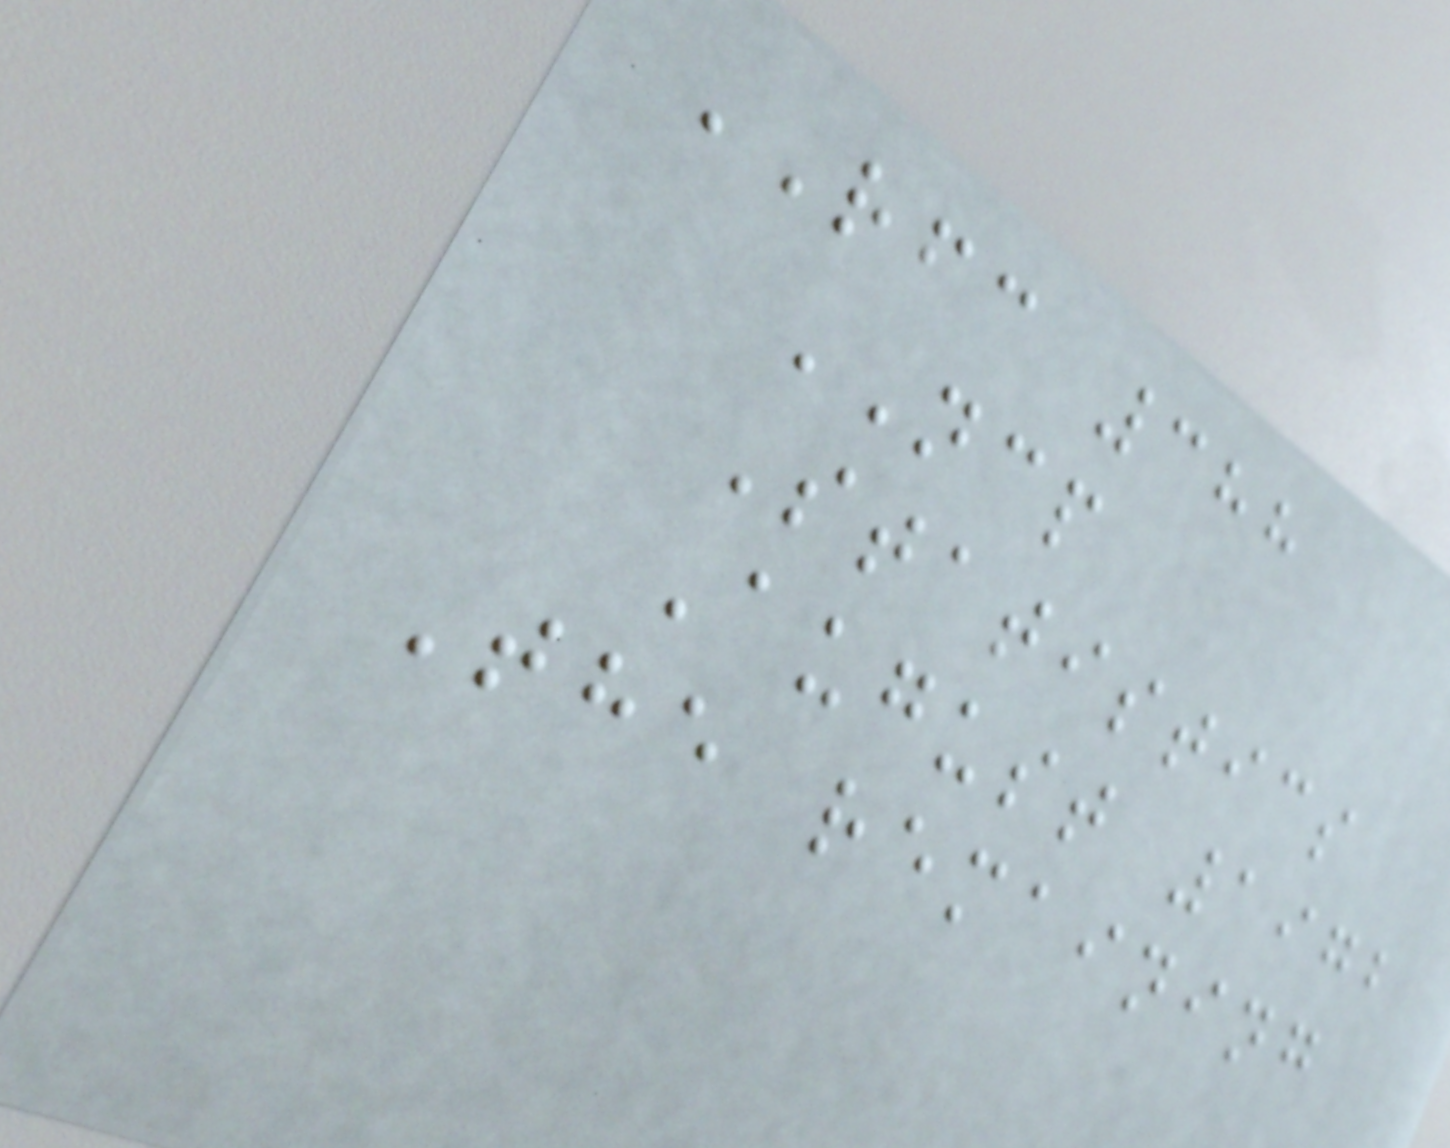RFC 388
NCP
Statistics
August 1972
The remaining
